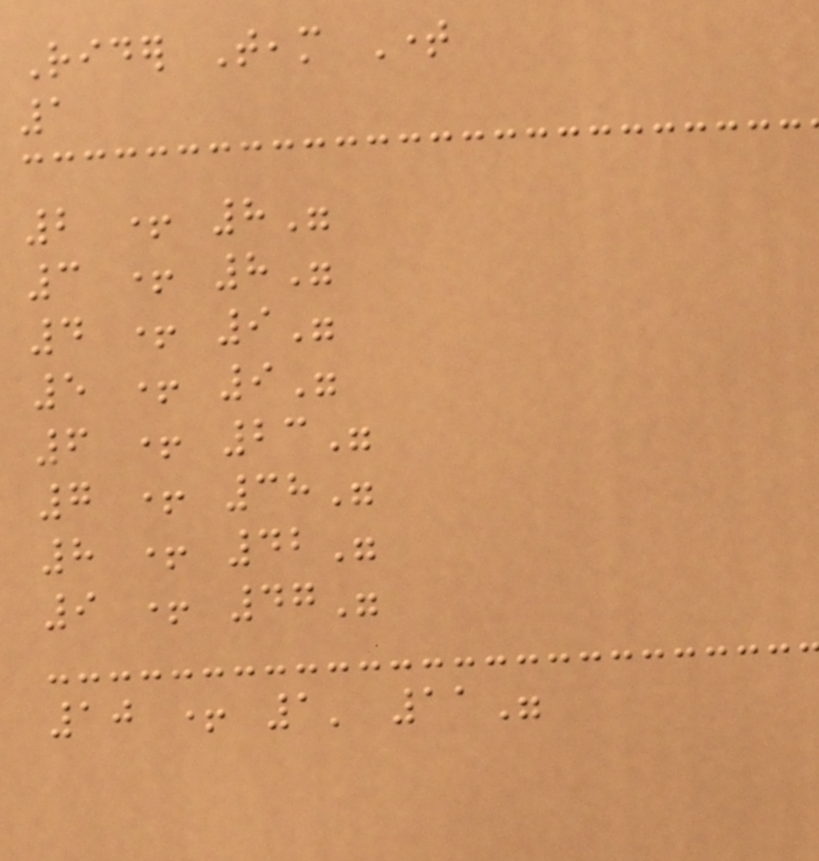Rider Team Time
1
2 + 8"
3 + 8"
4 + 9"
5 + 9"
6 + 23"
7 + 38"
8 + 42"
9 + 47"
10 + 1' 11"
